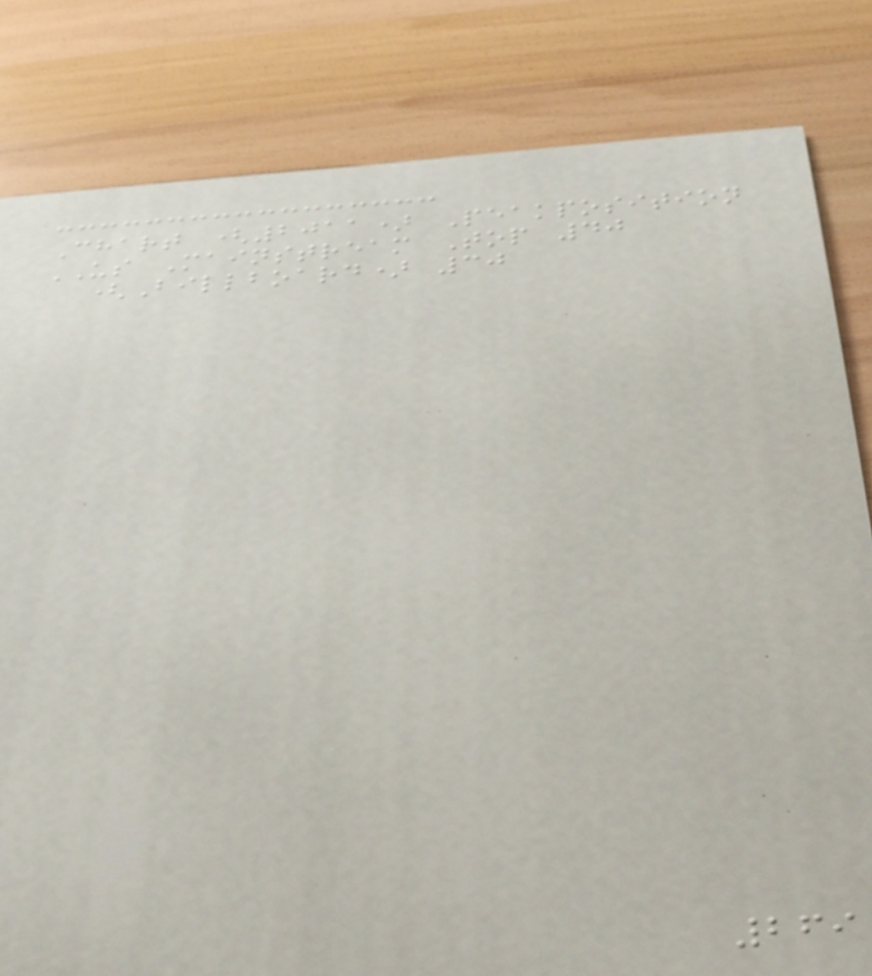Chart (2011) Peakposition
US Mainstream Top 40
(Billboard) 30
269
